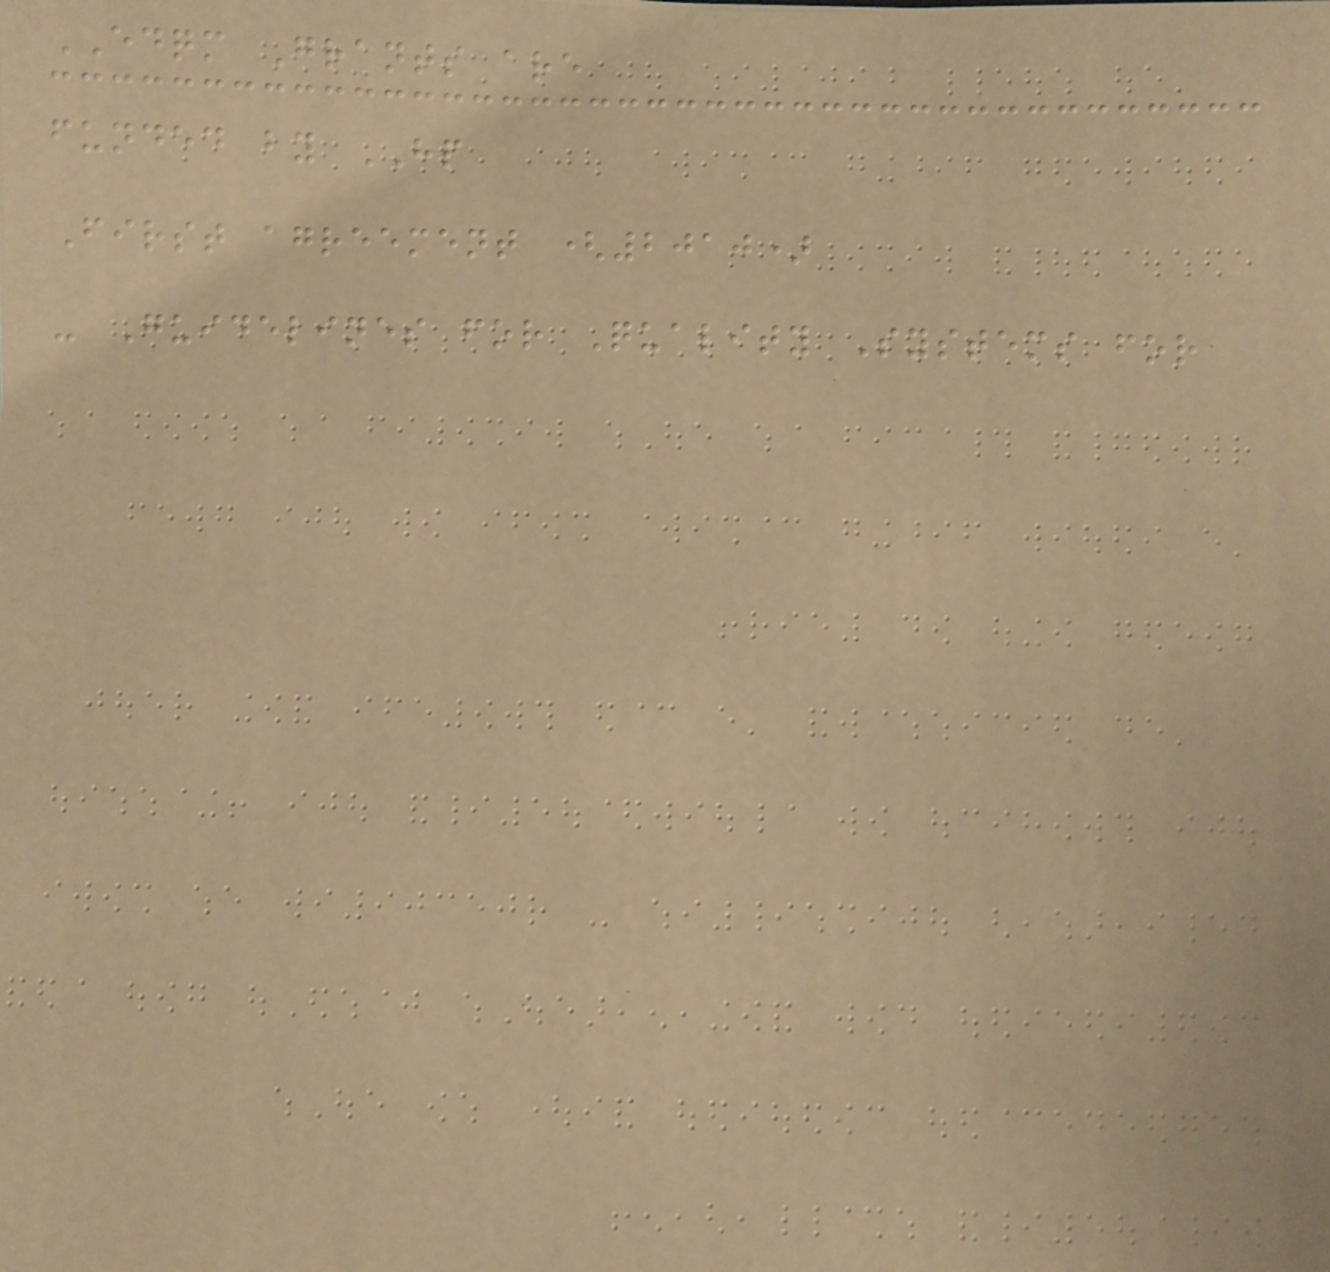EDQM Grants are
funded by HP
First agreement (2010)
- Guidelines for Quality Systems for
